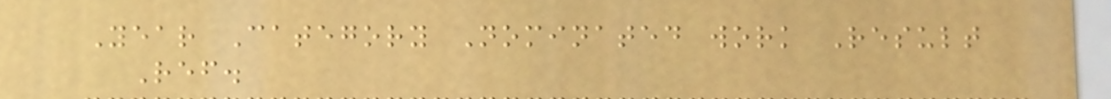Year Category Nominated work Result
Ref.
